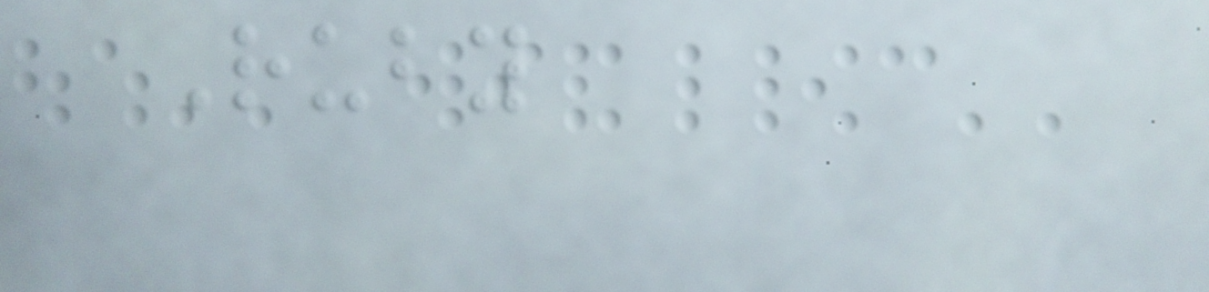Ruby
